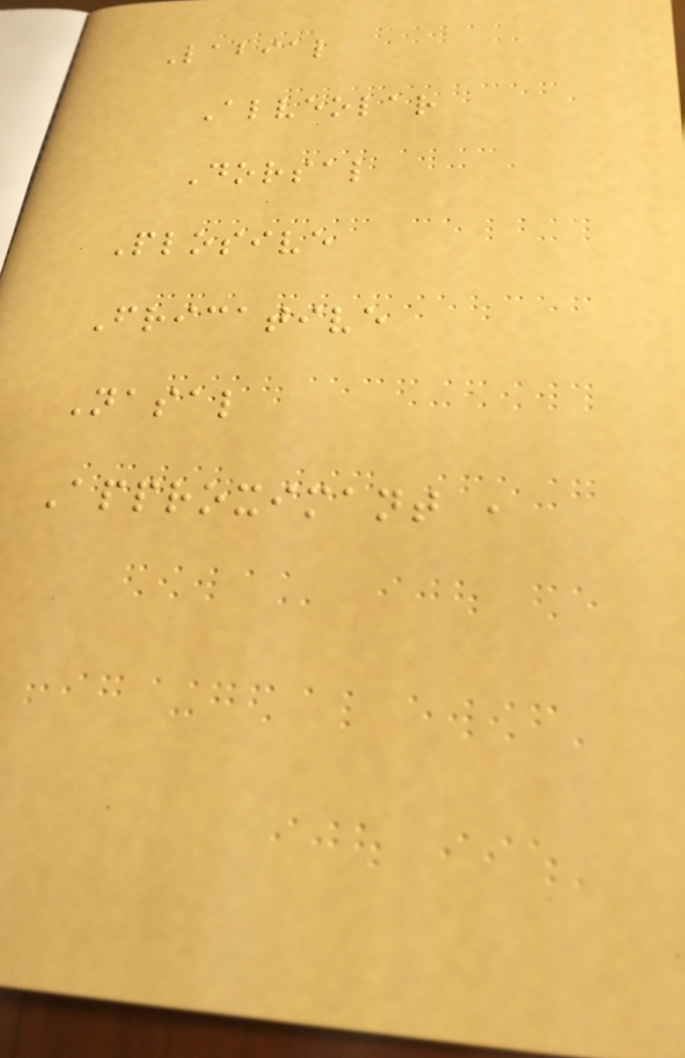Labial
Alveolar
Dorsal
Plosive
Fricative
Nasal
Approximant ,
